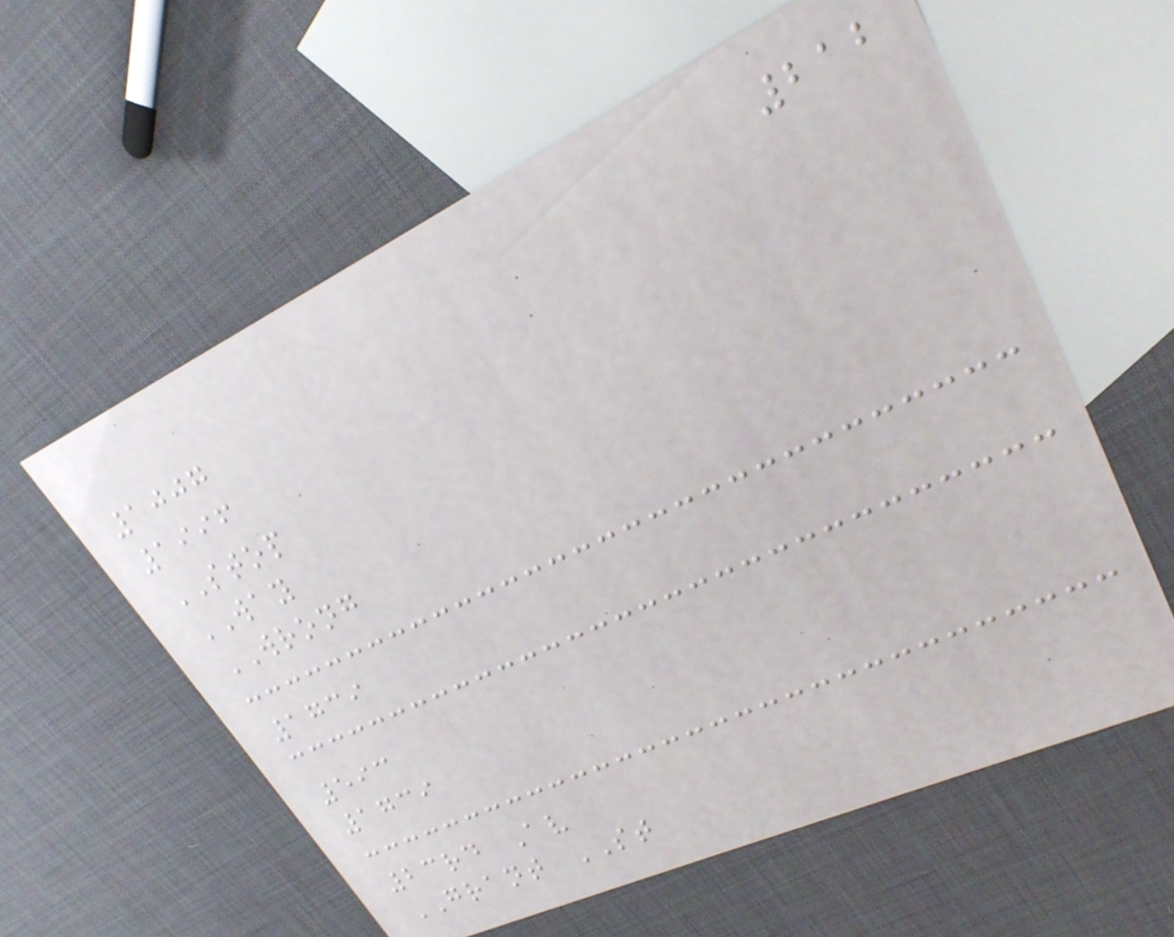212
1007
1996
STOP
WAY
WRONG
1739
593
1739
23rd Av
GRANT ST
